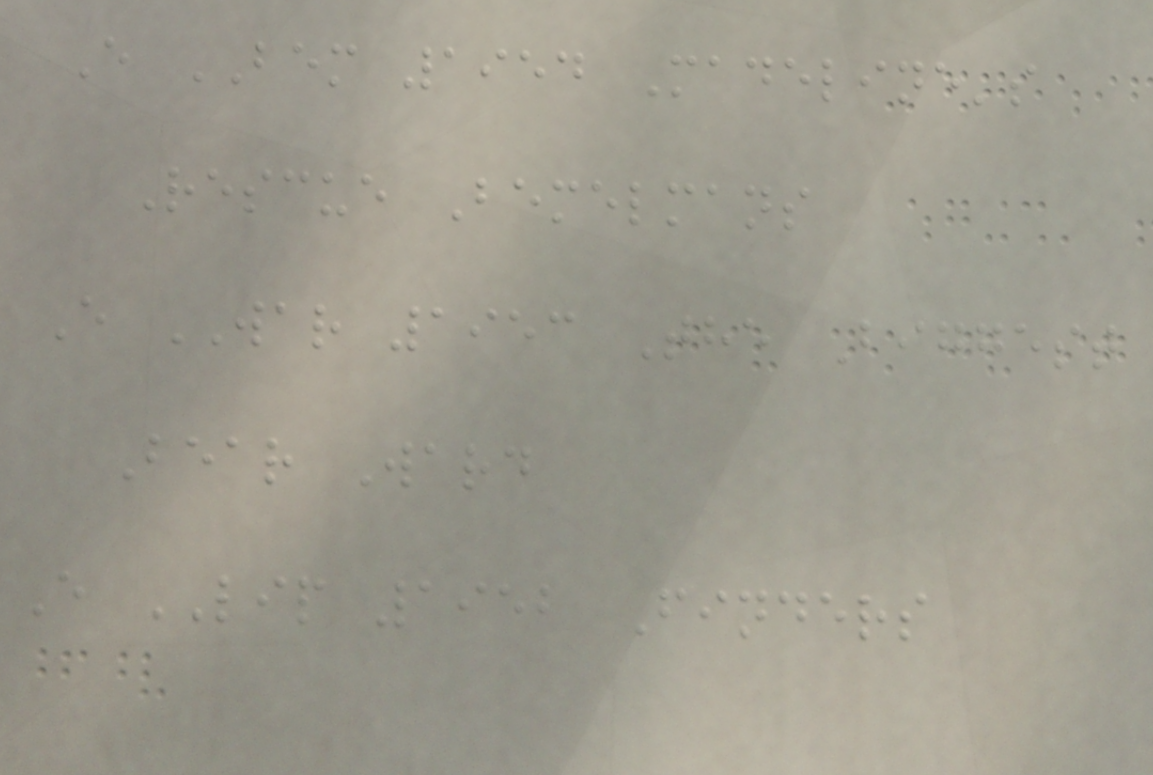E BEM 1954 Madeline's
Rescue Bemelmans
E WAR 1953 The Biggest
Bear Ward
E LIP 1952 Finders
